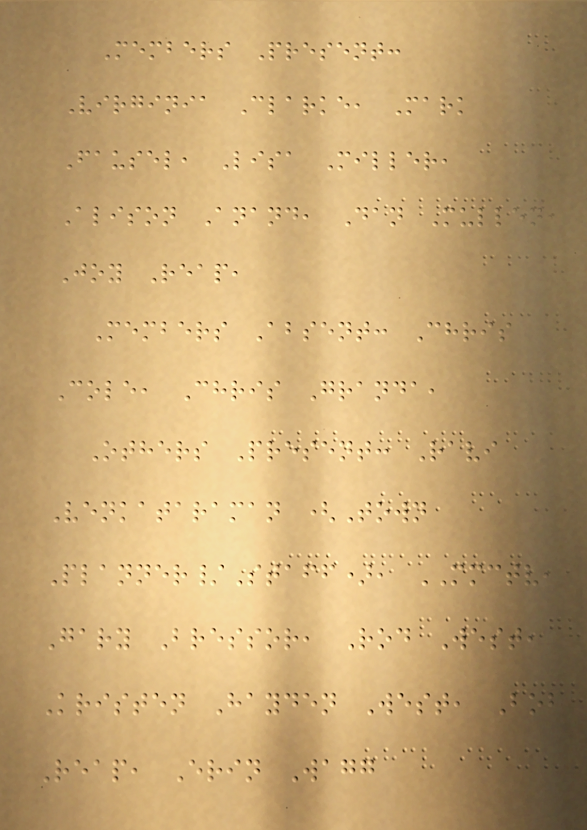Members Present:
Virginia Clarke, Mark
Fausel, Lisa Miller,
Alison Anand, Dan Mullen,
Joy Reap,
Members Absent: Chris
Cole, Chris Granda,
Others Present: Ravi
Venkataraman (Town
Planner/Staff), MMCTV,
Gary Bressor, Rod West,
Kristen Hayden West, Bob
Reap, Erin Wagg
